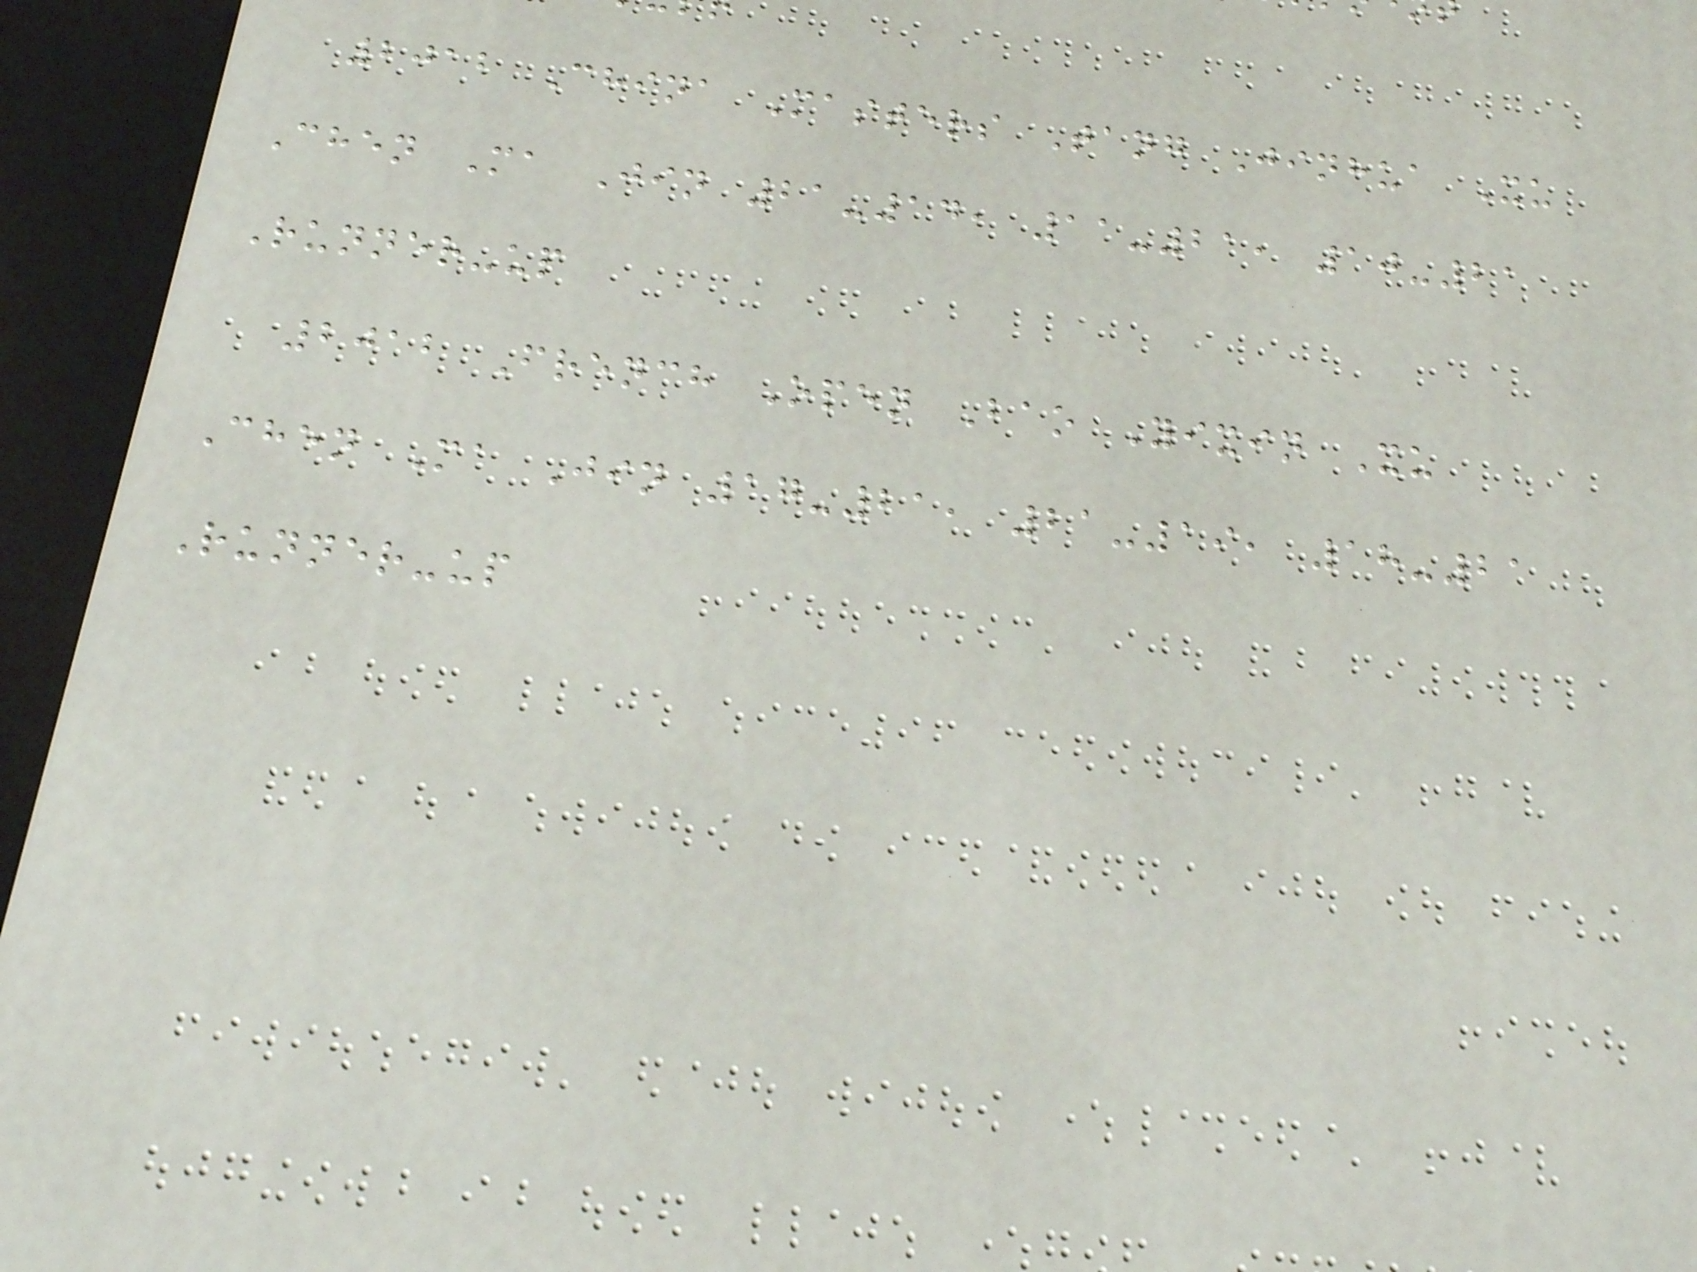2012 China Masters Tang Jinhua Xu
Chen Ma Jin 21-14, 11-21, 10-21
Runner-up
2012 French Open Bao Yixin Xu
Chen Ma Jin 17-21, 21-19, 18-21
Runner-up
